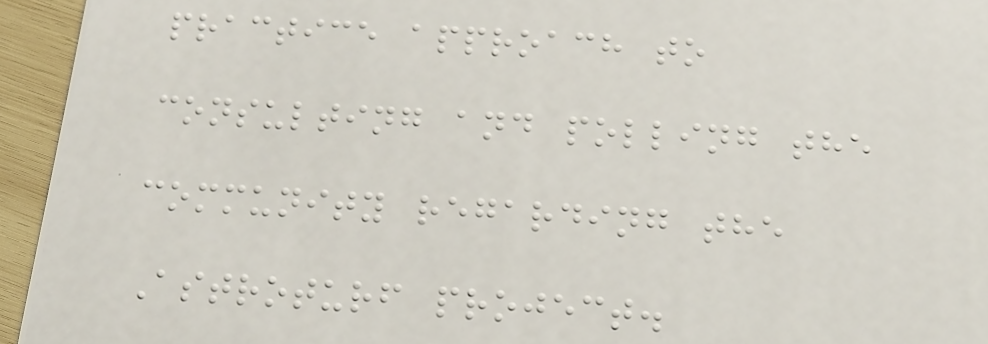practice approach to
consulting and polling the
community regarding the
Astroturf project.
